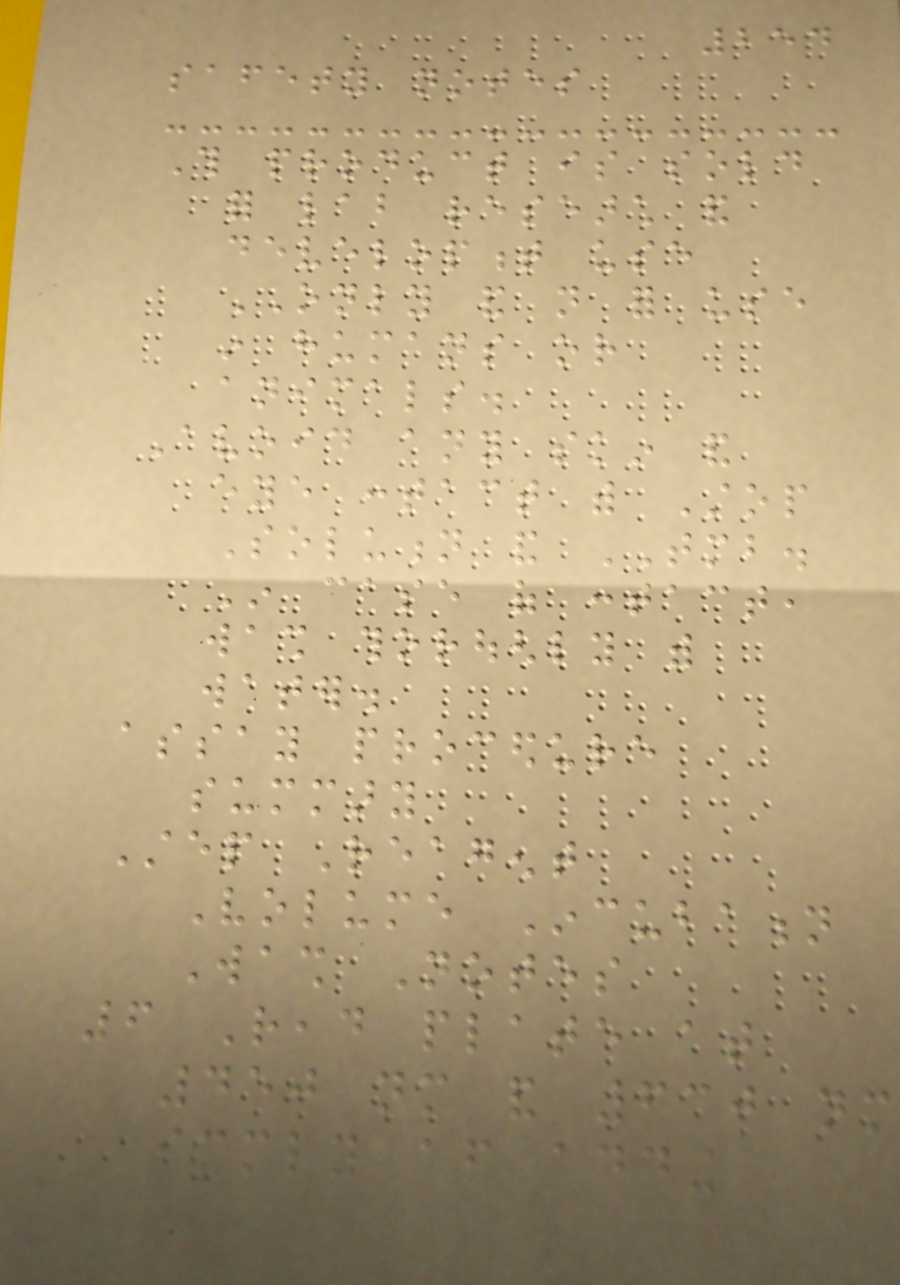254
safety notes
This product is sold
for lab research and
development use
ONLY and not for use
in humans or
animals.
Avoid any skin and
eye contact with Stop
Solution and TMB.
In case of contact,
wash thoroughly with
water.
assay procedure
summary
Step Reagent
Volume Incubation
Wash Notes
6 Read plate at
450 nm and 630 nm
immediately after adding
